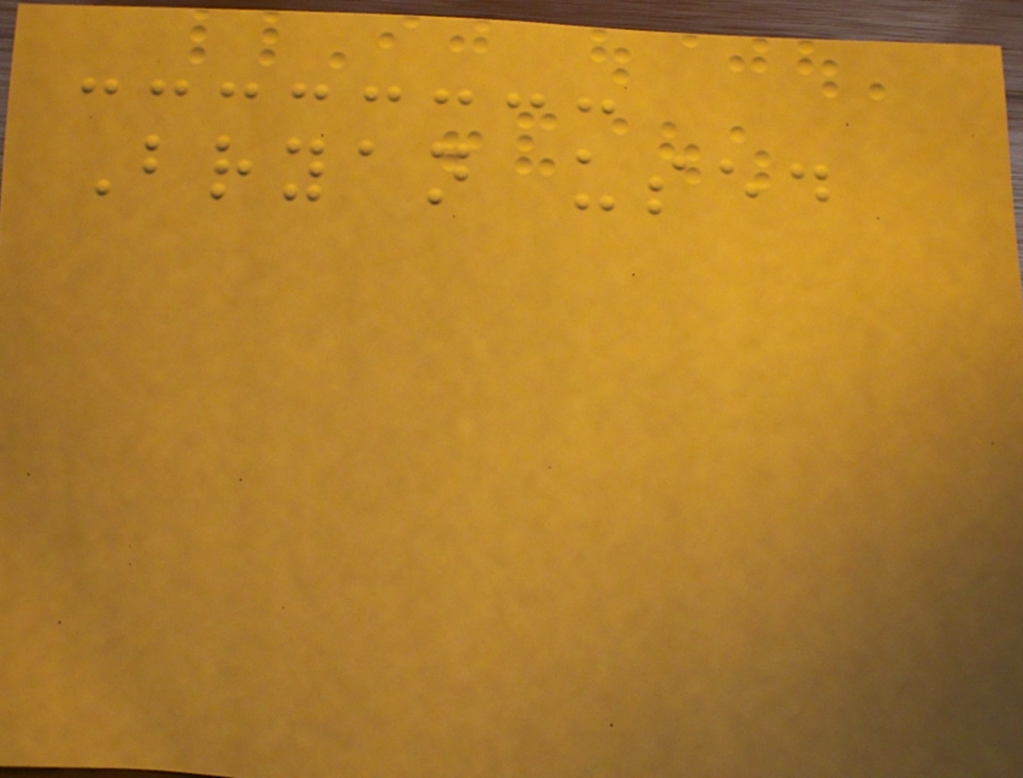Bryan used
